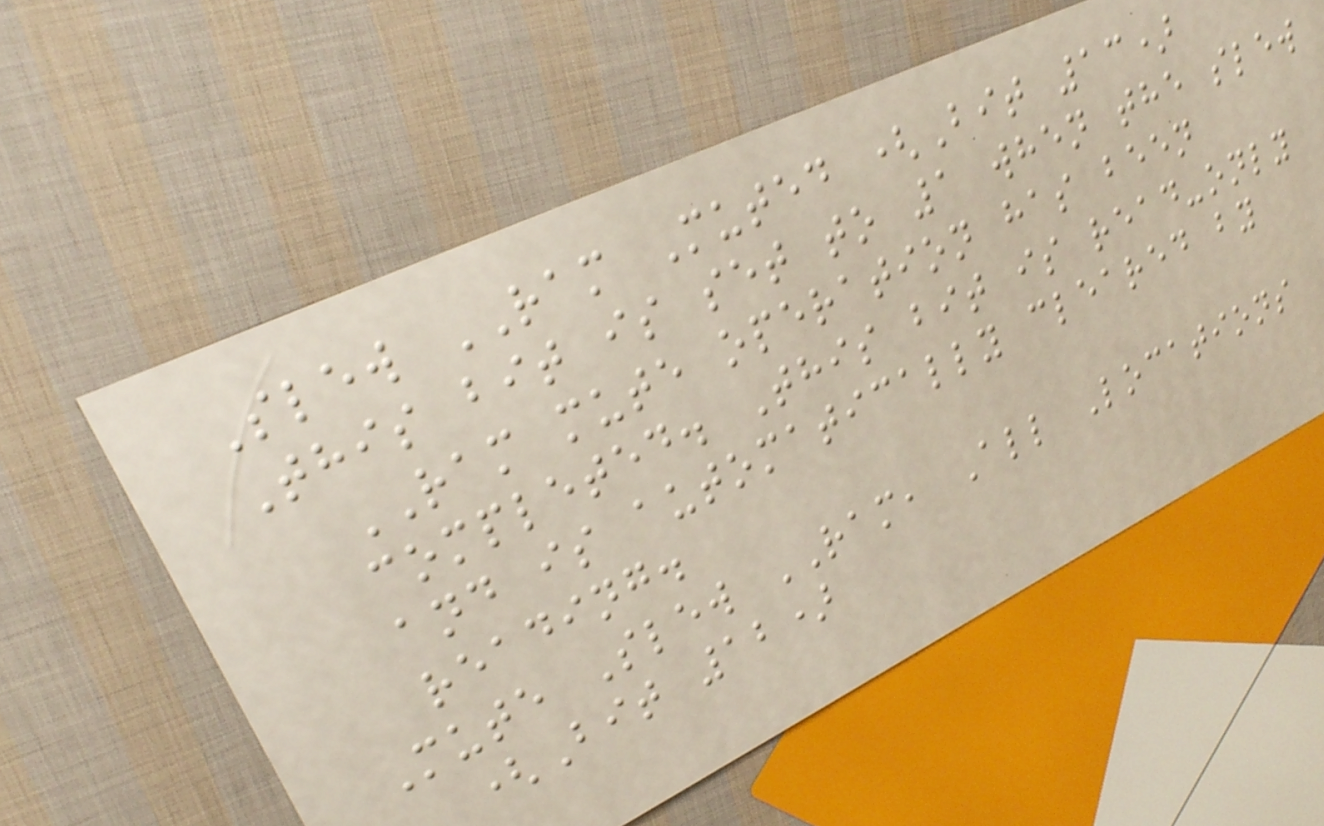Slew RAM Muted (Bit 13)
This bit is set to 1 when the slew
RAM mute operation has been
completed. This bit is read-only
and is automatically cleared by
reading.
Mute Slew RAM, All Locations
(Bit 12)
